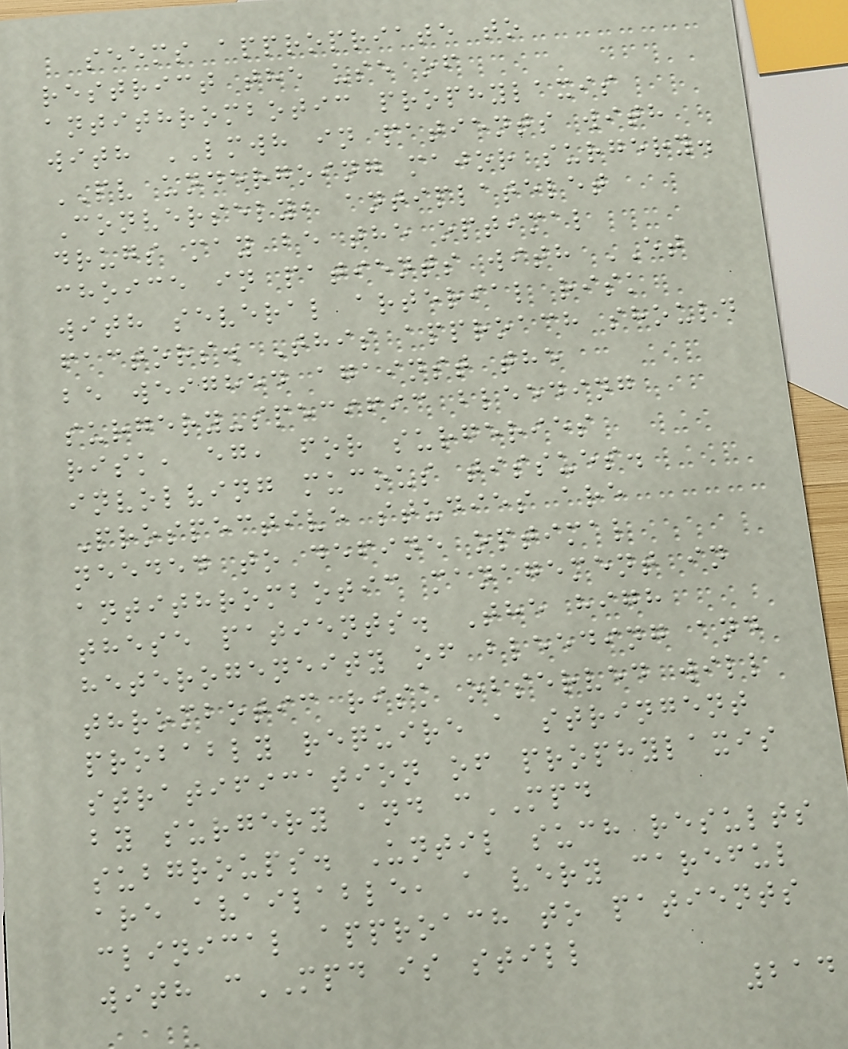seems appropriate to
restrict the use of
antithrombotic prophylaxis
with LMWH in patients with
PV undergoing major surgery.
Conversely, antiplatelet
drugs may be the optimal
choice in patients with ET
with several arterial risk
factors. This approach should
be weighed against the
surgery-specific bleeding
risk, eg, for surgeries
involving mucous tissues.
Prospective studies are
needed to define optimal
antithrombotic management in
these patients. The high
heterogeneity of bleeding and
thrombotic risk observed will
probably require a stringent
stratification of prophylaxis
by surgery and cMPD
subgroups. Until such results
are available, a very careful
clinical approach to patients
with cMPD is still
214
